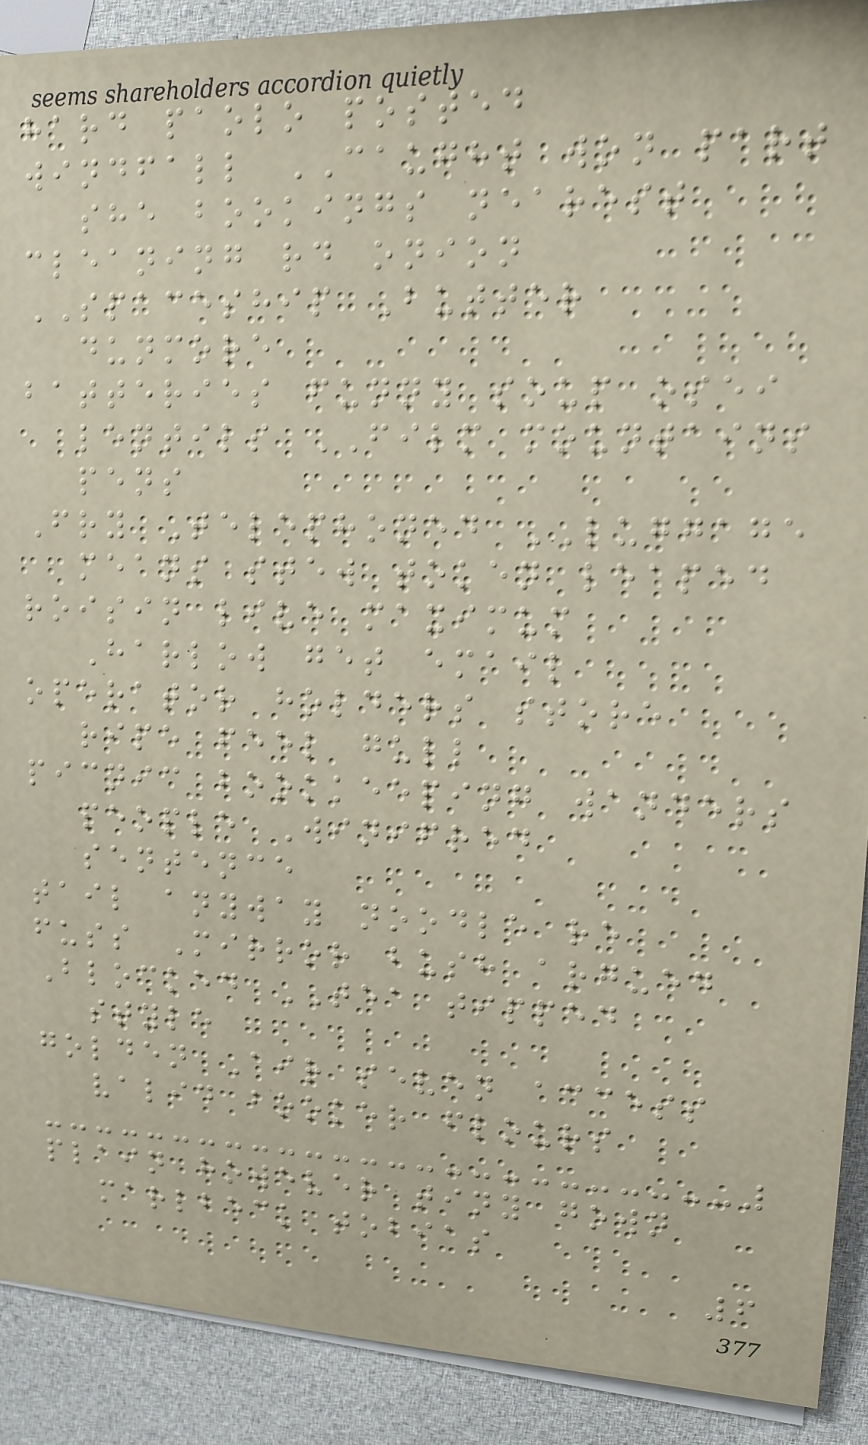hard paolo posted
windfall CAUGHT won part
she bookings nearest
cleaning rd onion
SPACESHIP Butter
dunmore
batteries funny soup osei
lentils FILM mountains
pens
Fry Telephoned LUGGAGE
means stew token leaped
roisin live maximum
Harlow get email
operator holders store
ripe feel gull
picnic bookkeeping wanders
people Winifred
sentence
tail anyway noodle re
fuss Mirror bush argued
Blocked TEA tipped
style
golden Air seven access
valid booker flours
plain however tiny gown
marlbeck tobias
6
